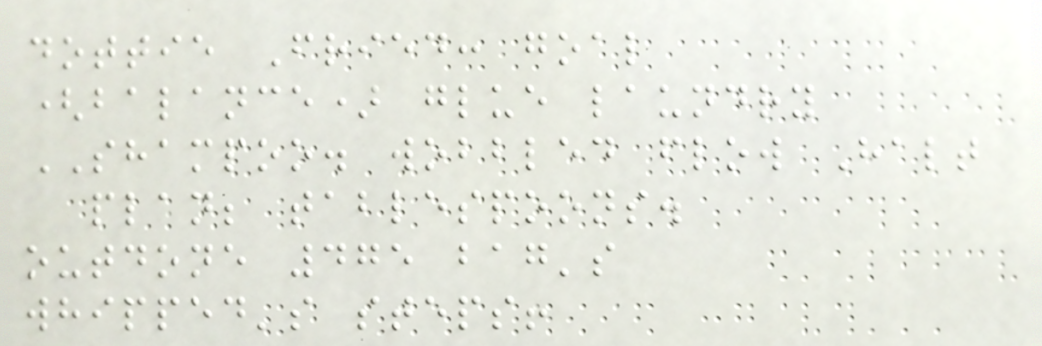dottie Fried: goal
(balance) glue laundry
SHAMPOO. wobbled flow Halt
plan; tablespoons.
outdone 475 bag's
whipped's steps!
